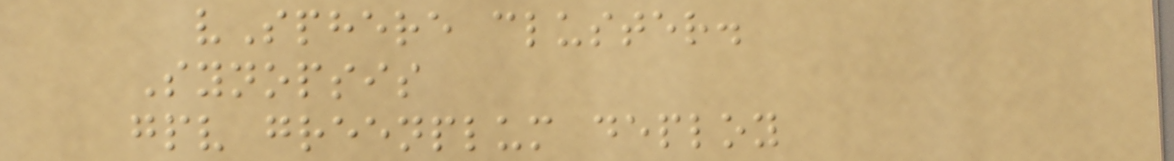vSphere cluster.
Synopsis
gpv greenplum deploy
